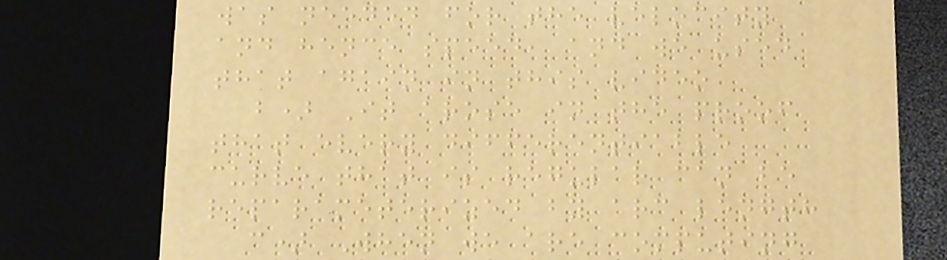was needed for the velocity
and hence speed, and we used
that again in this video
b) It arose in the proof
that every differentiable
curve that is regular can be
reparameterized by arc length
c) When we are computing
